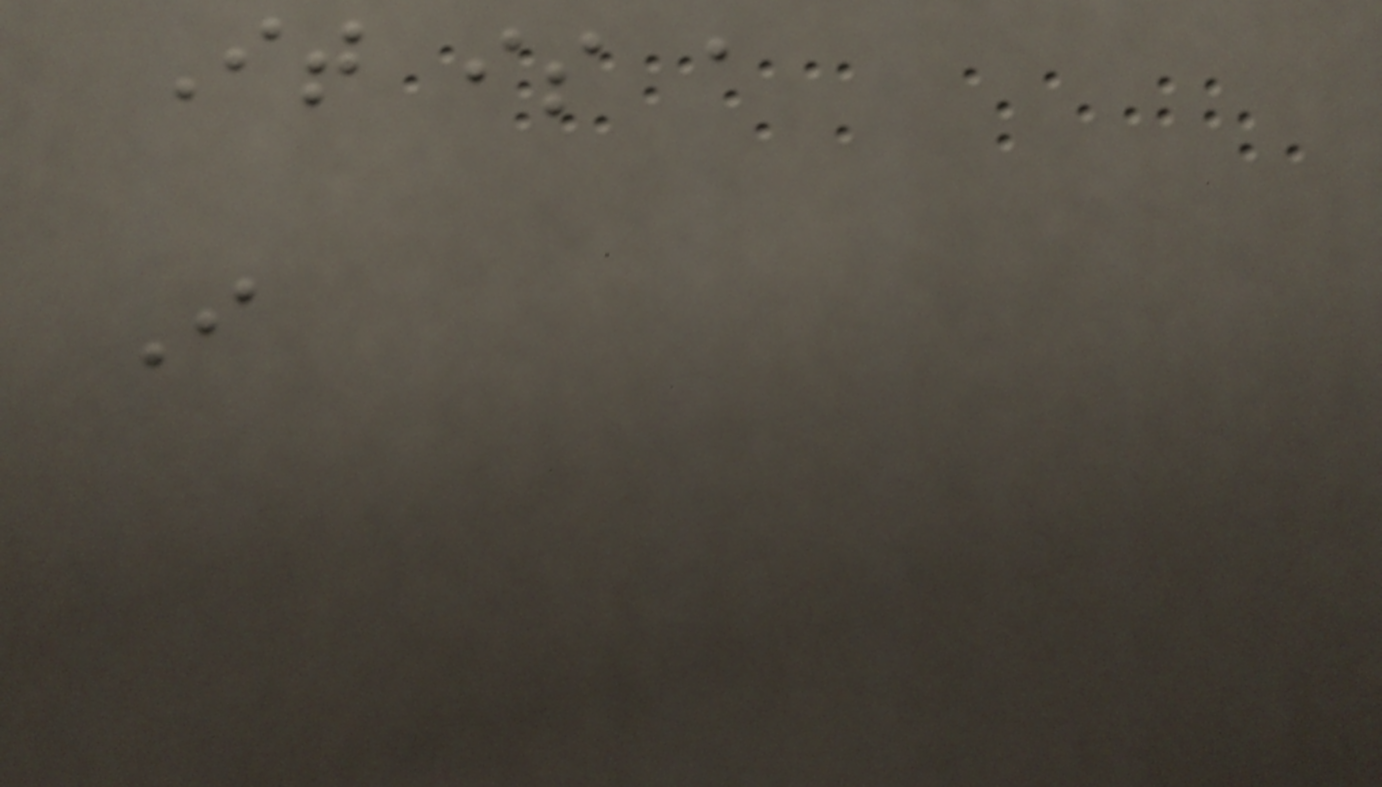It is a
I
